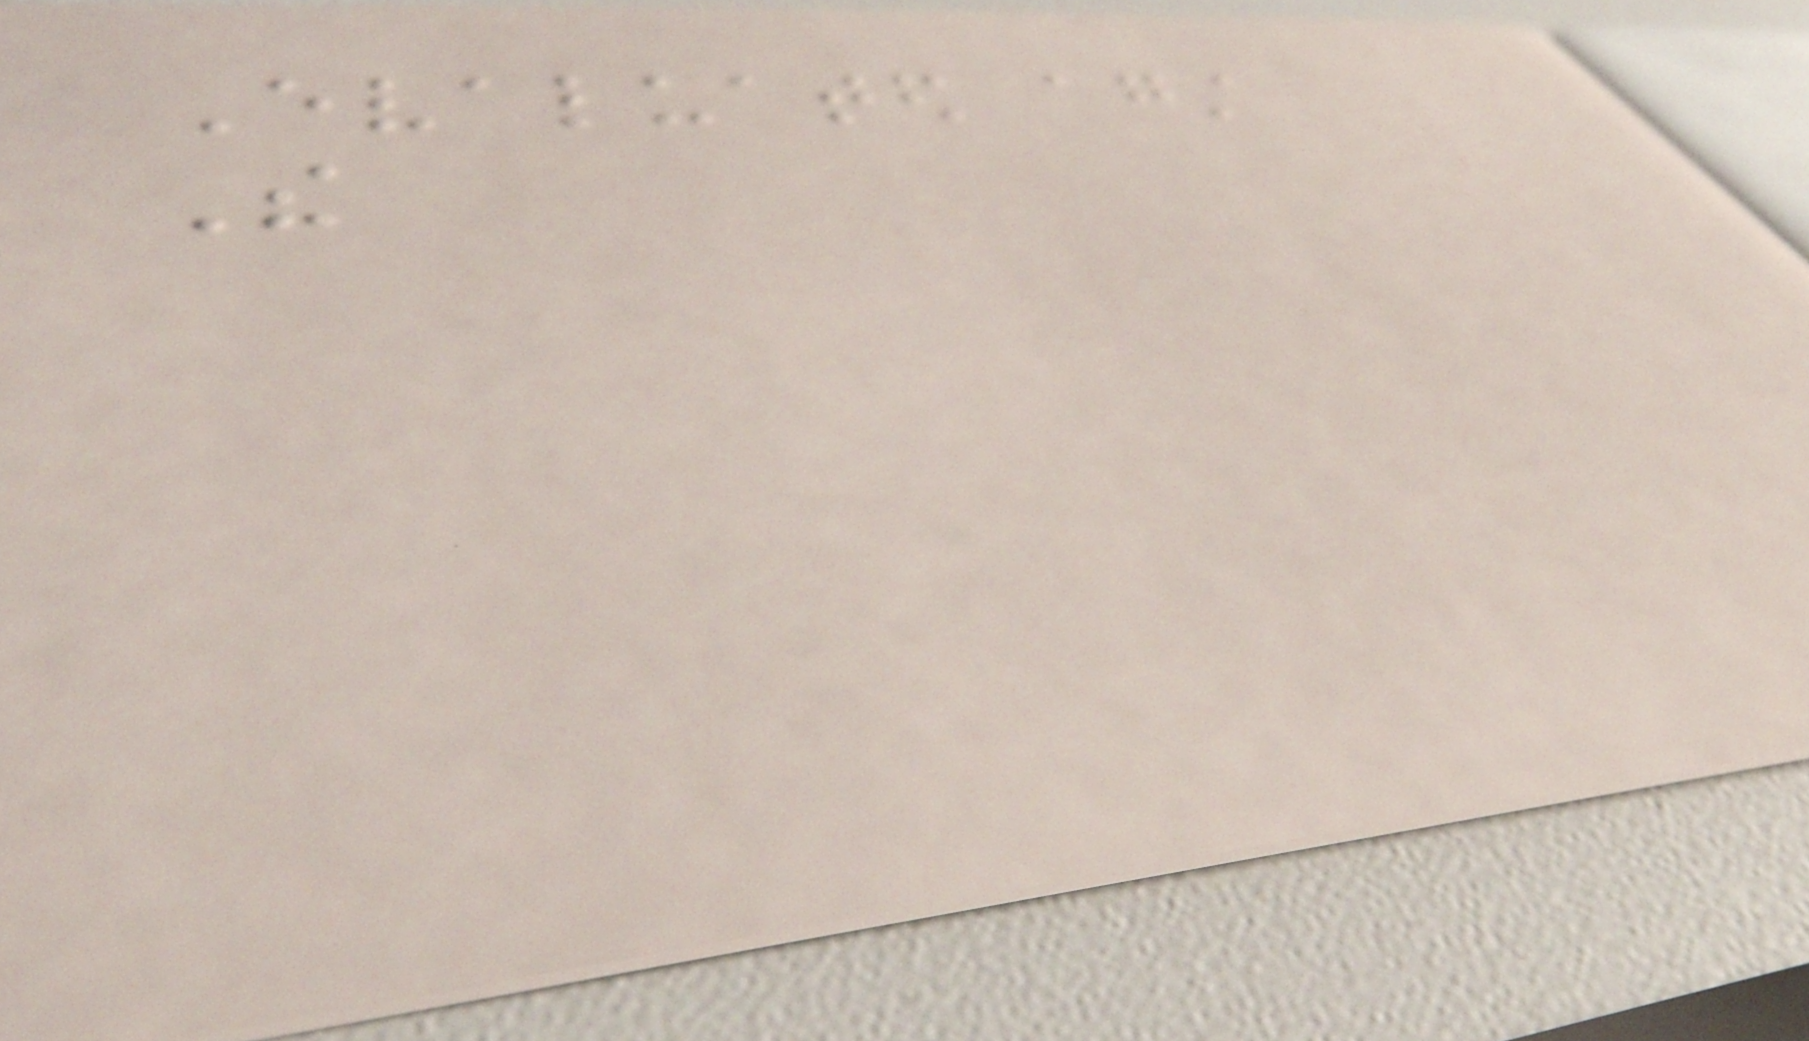Evaluated against
The
